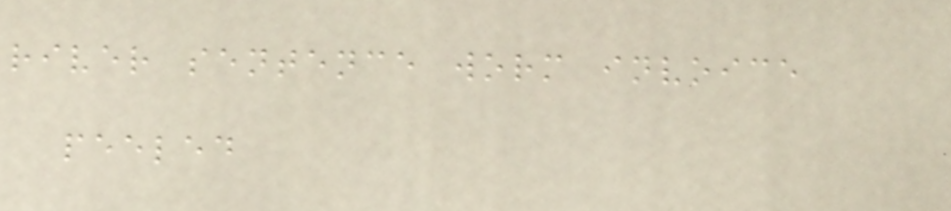river sentence worm invoice
peeled
